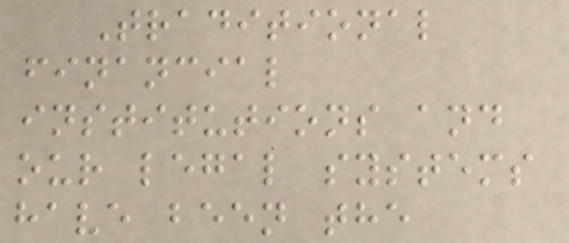Traditional
financial
institutions and
our legal systems
have been the
